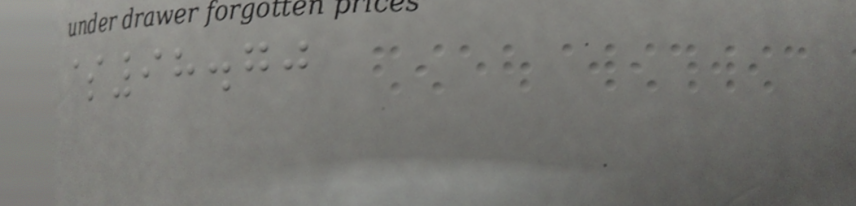$98.70
